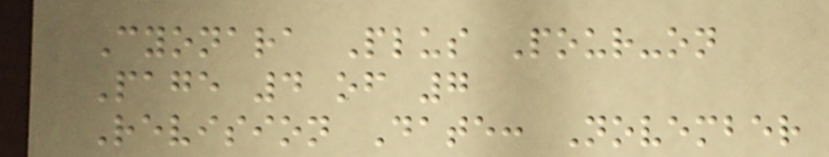Cyonara Plus Pour-on
Page 4 of 7
Revision Date: November
